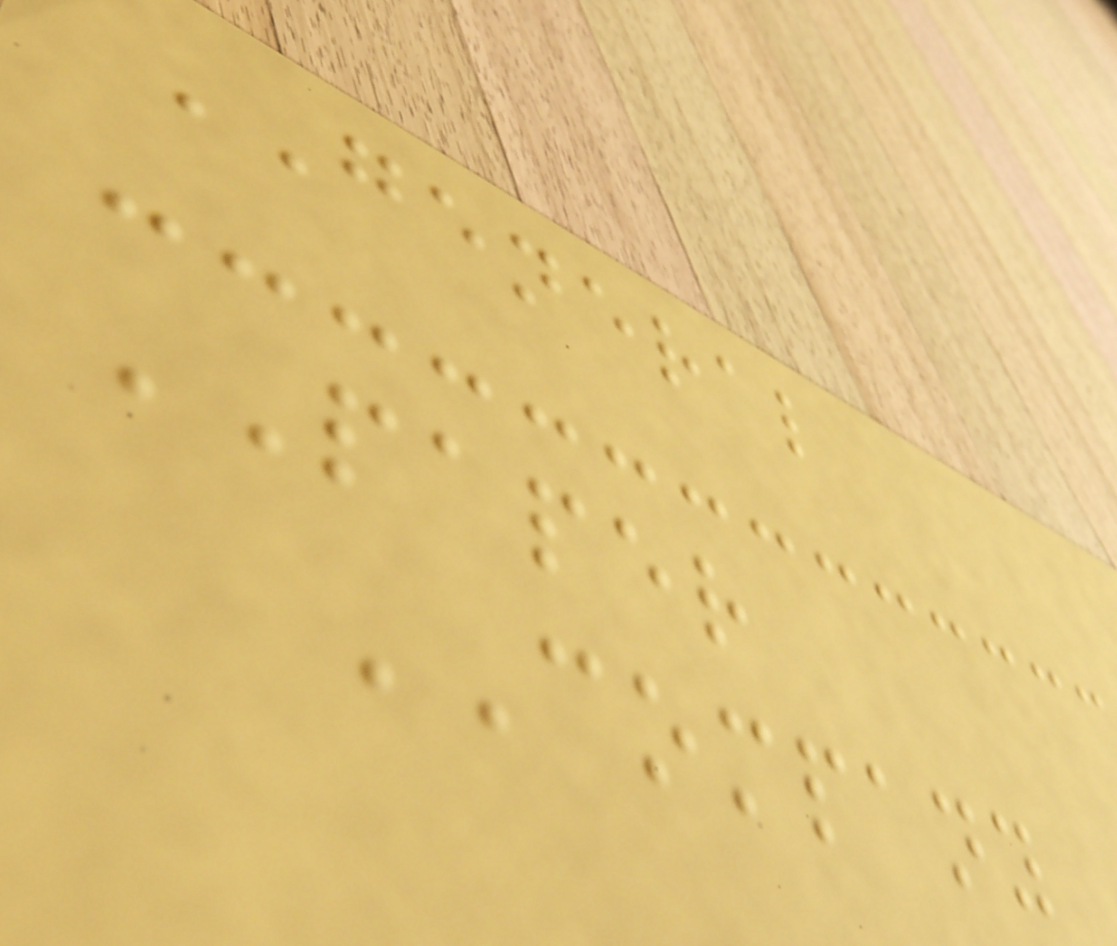GENERAL
PAPER
COMPANY
